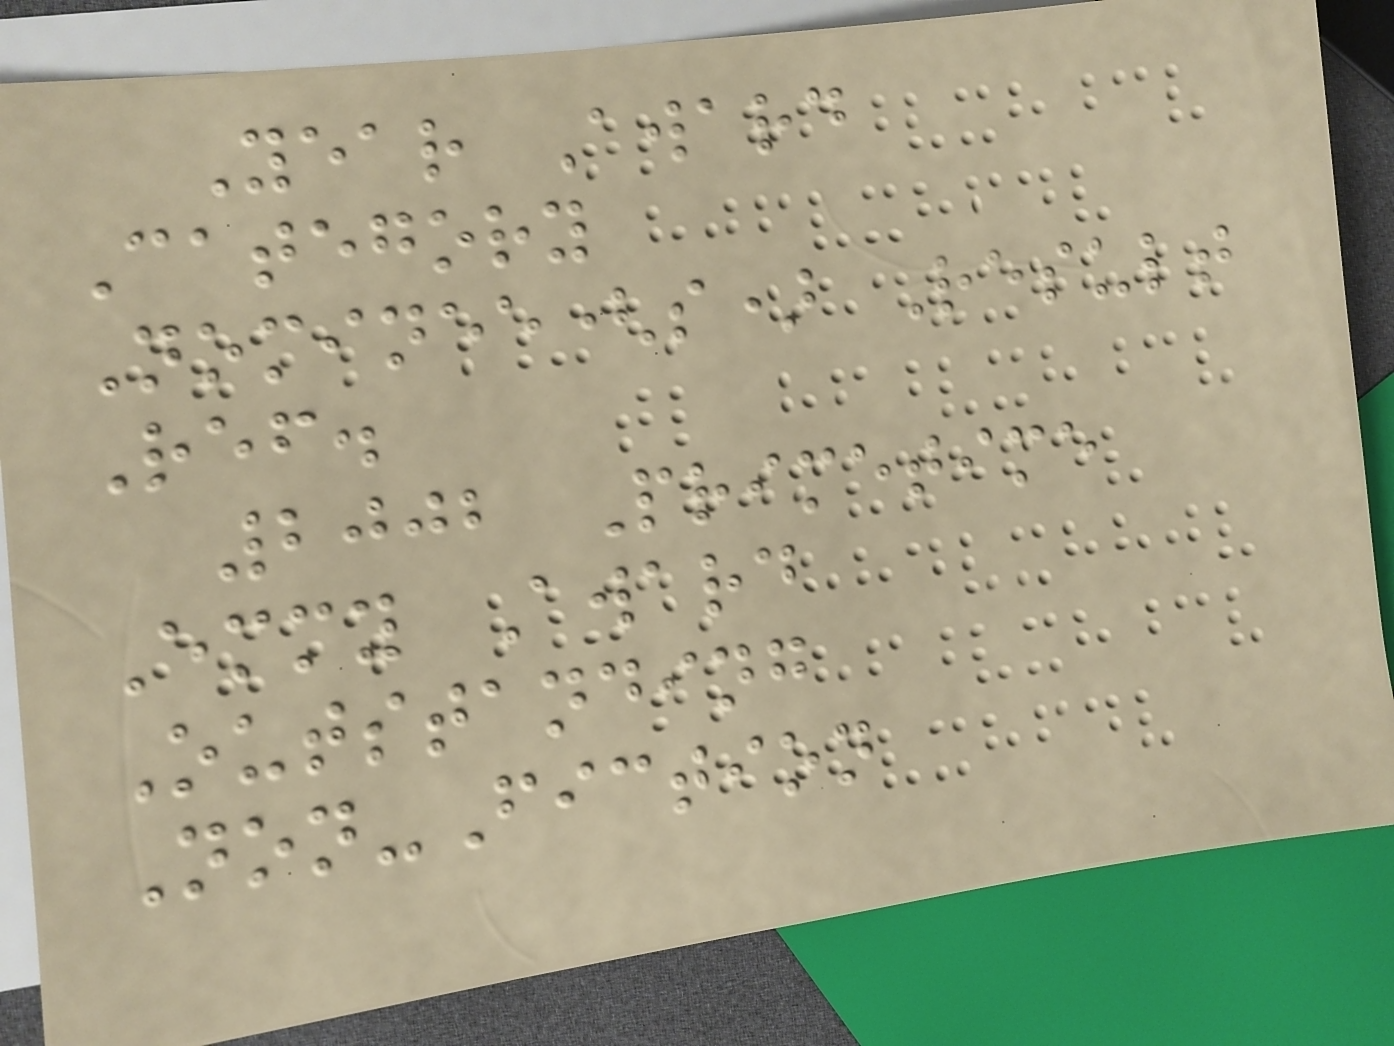Year Award
Category
Nominee(s) Result
Ref.
2002 Primetime
Emmy Award
Outstanding
Non-Fiction
